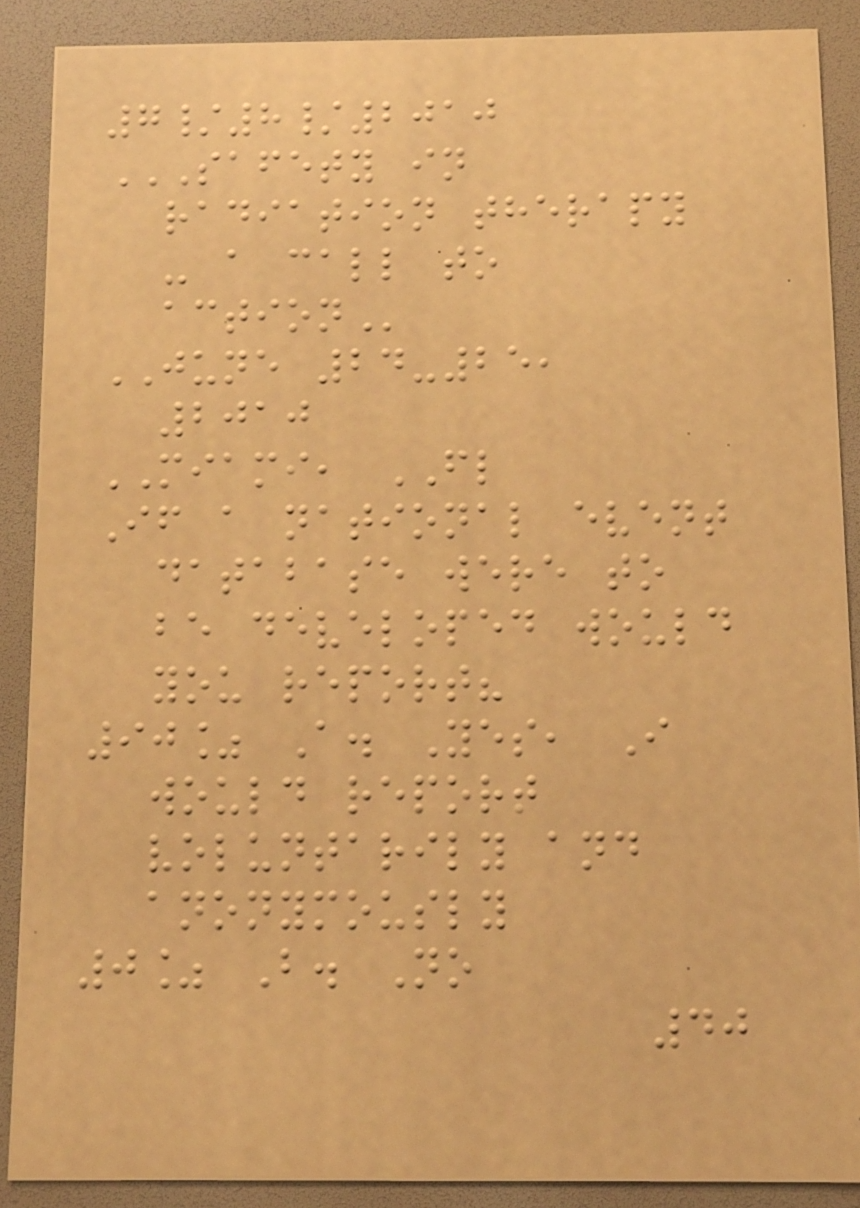7/8/2010
SAFETY IN
RADIATION THERAPY
- A CALL TO
ACTION
JUNE 24-25,
2010
MIAMI, FL
If a national event
database were to
be developed would
you report?
90% A. Yes, I
would report
voluntarily and
anonymously
0% B. No
40
